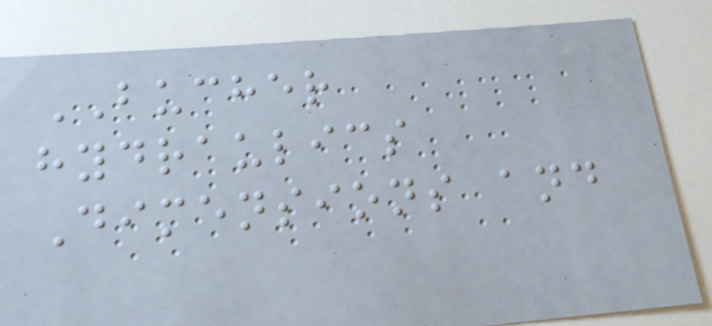BUCHER
hydraulics
Dimensions and
